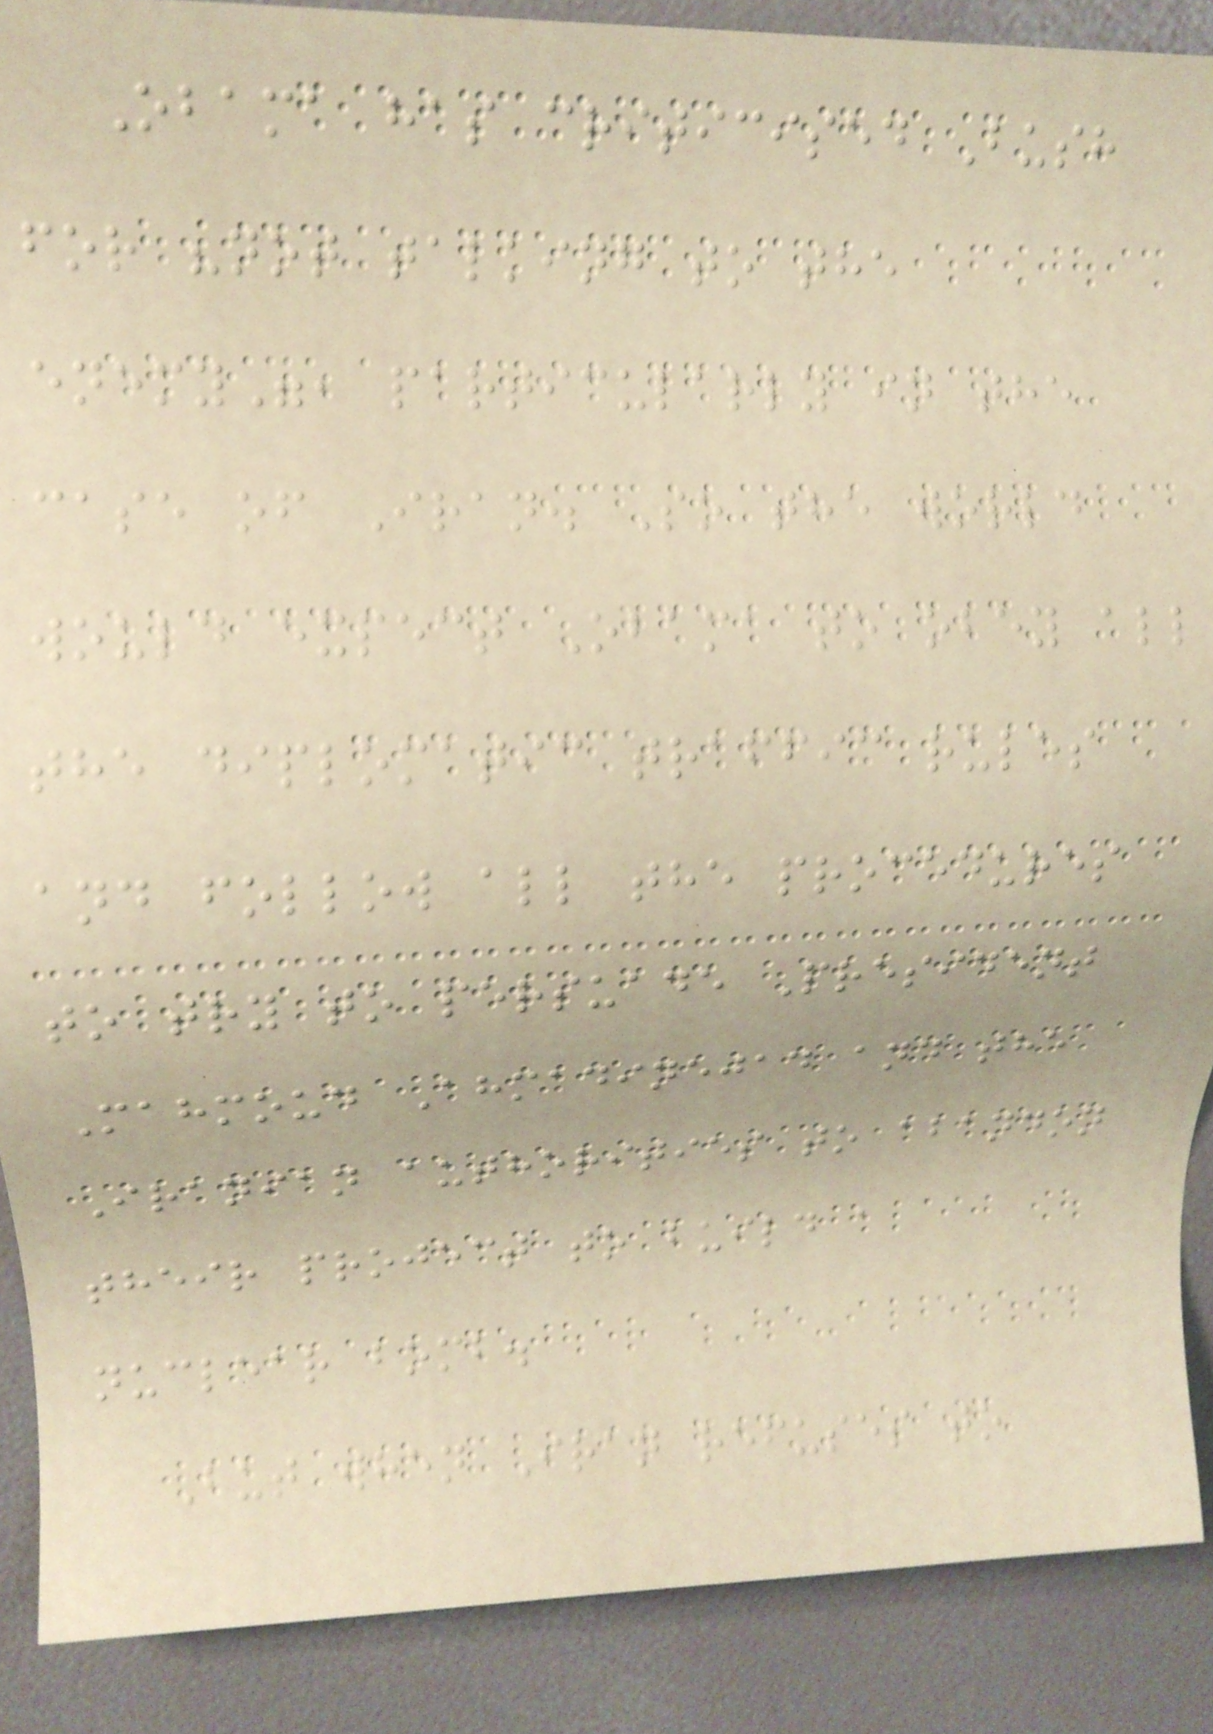Obama has criticised Bush
for "not talking to the
enemy", particularly in the
case of Iran. So the world
would expect Obama to obey all
the diplomatic traffic rules
and follow all the procedures
to try to persuade President
Mahmoud Ahmadinejad and the
Iranian authorities to abandon
their project to build a
nuclear bomb.
But when Iran refuses to
